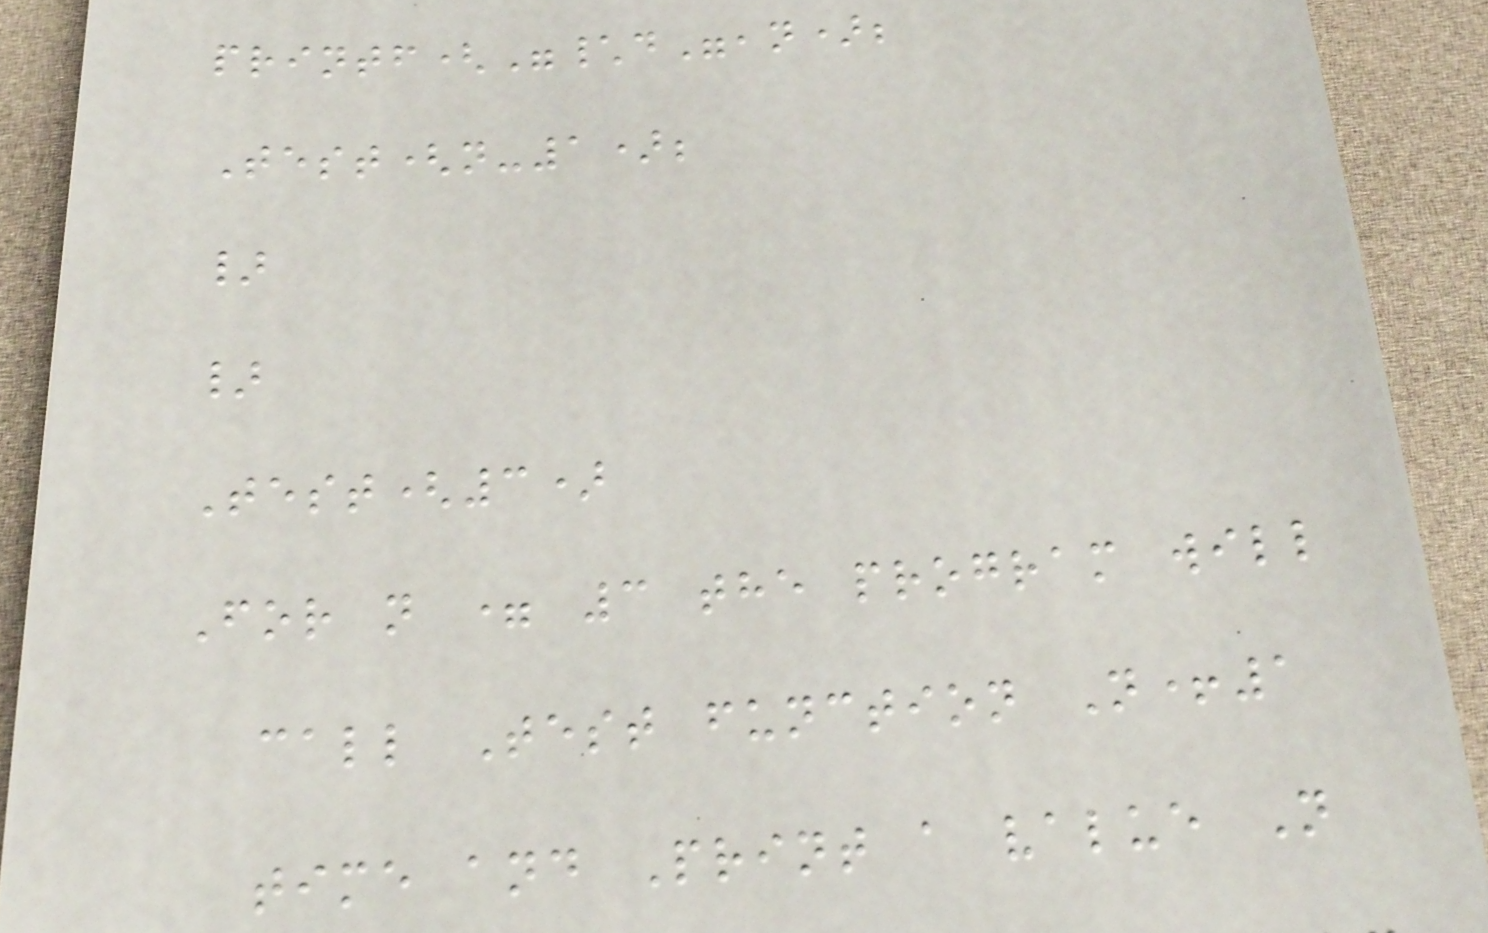printf("\d",n);
Test(n-1);
}
}
Test(3)
For n = 3 the program will
call Test function N+1
time and Print a value N
